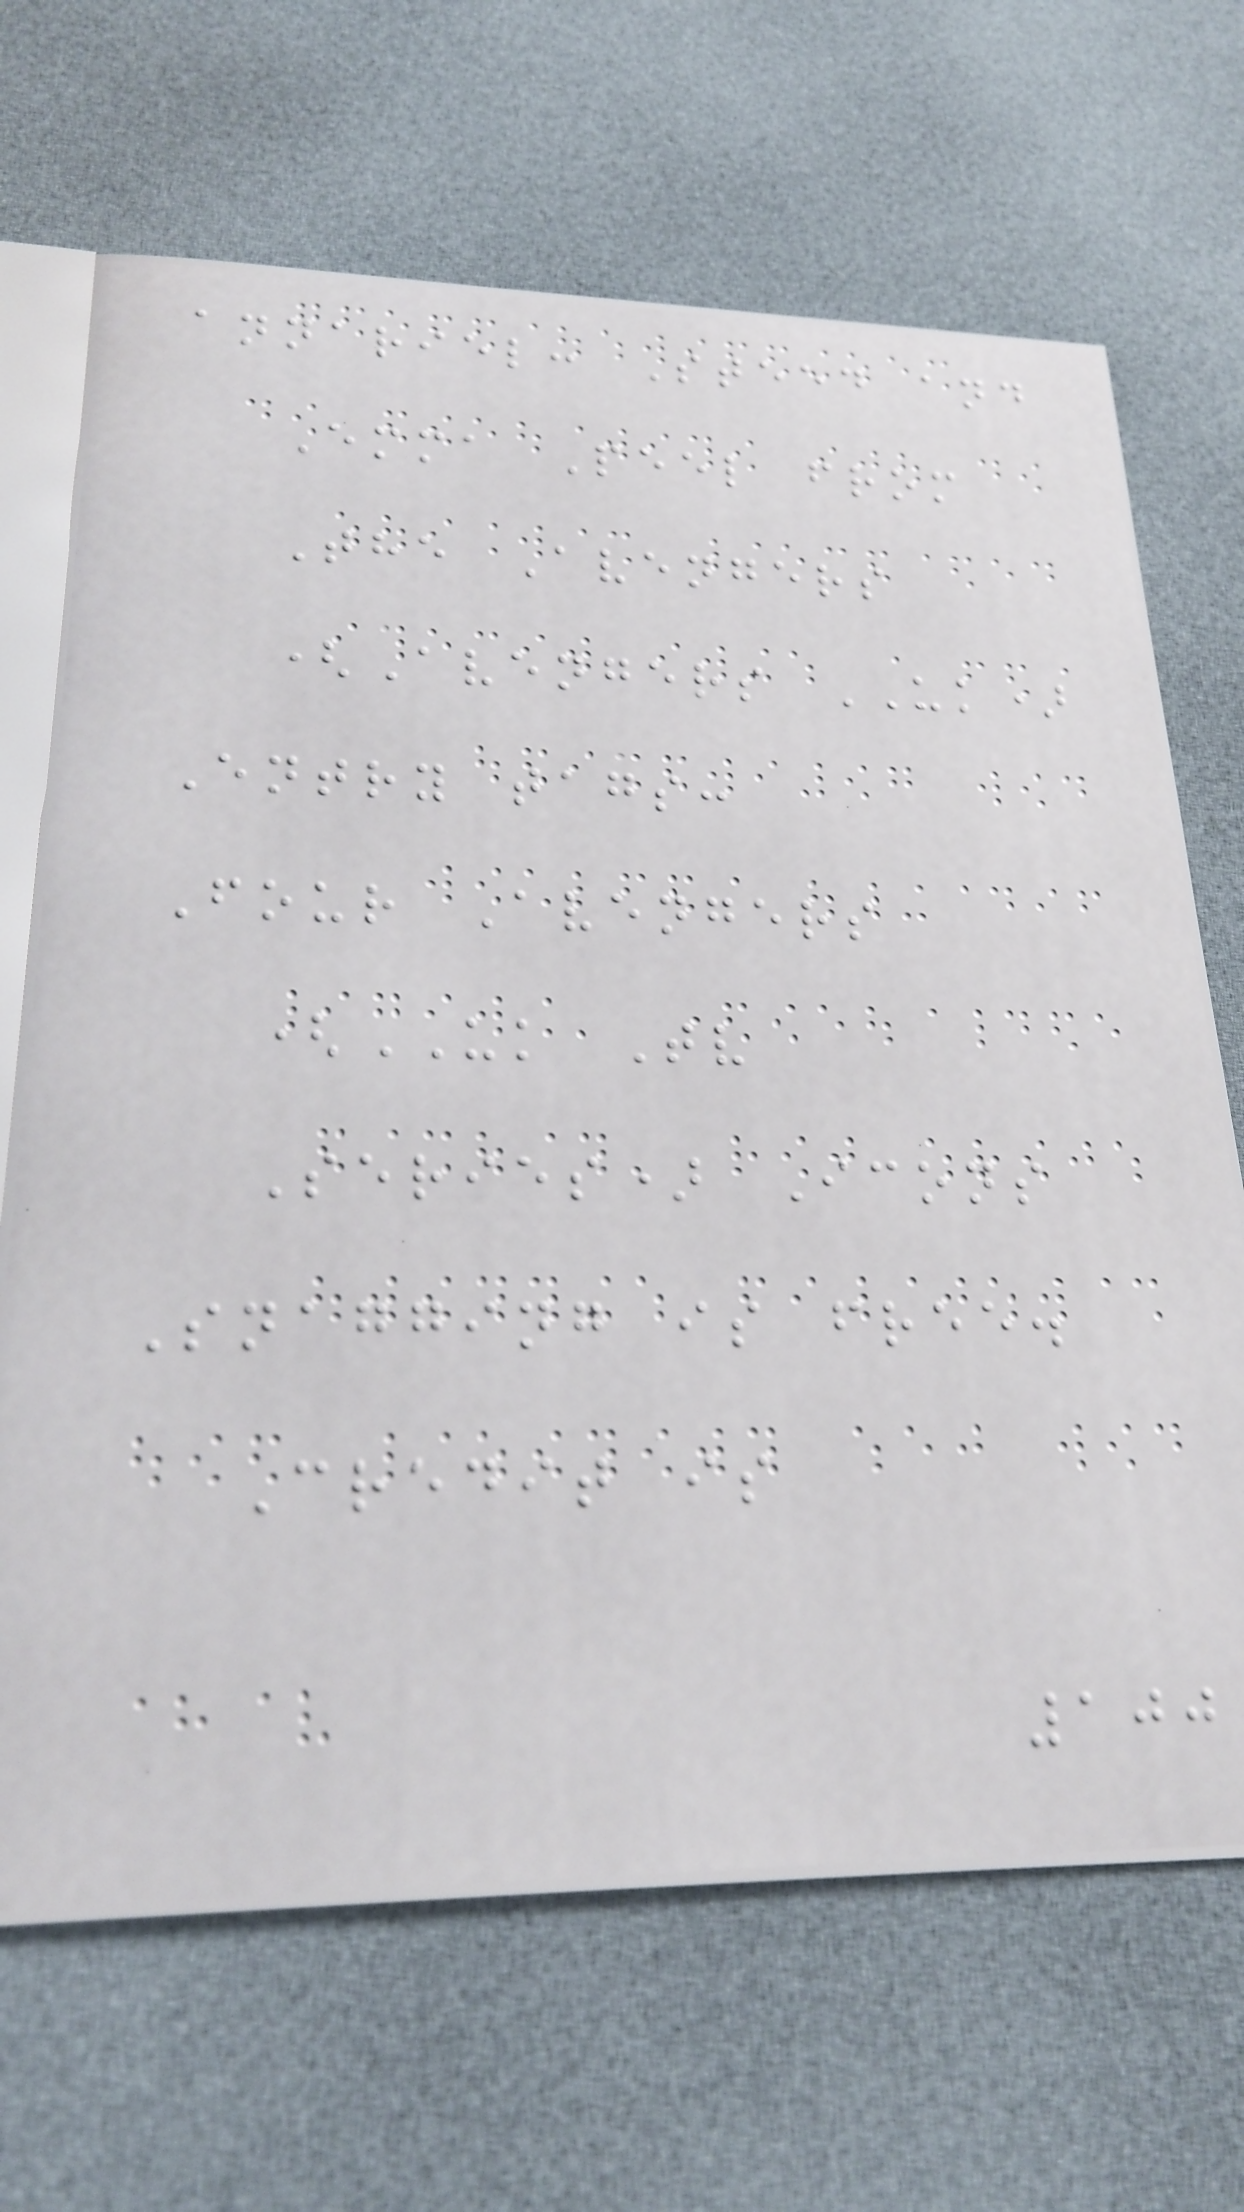annariel: Steed and
Emma Peel from
The Avengers
(Avengers UK)
Entry tags:
Four Avengers
(UK Tv
Series) Icons
Snagging is free.
Credit is
100
